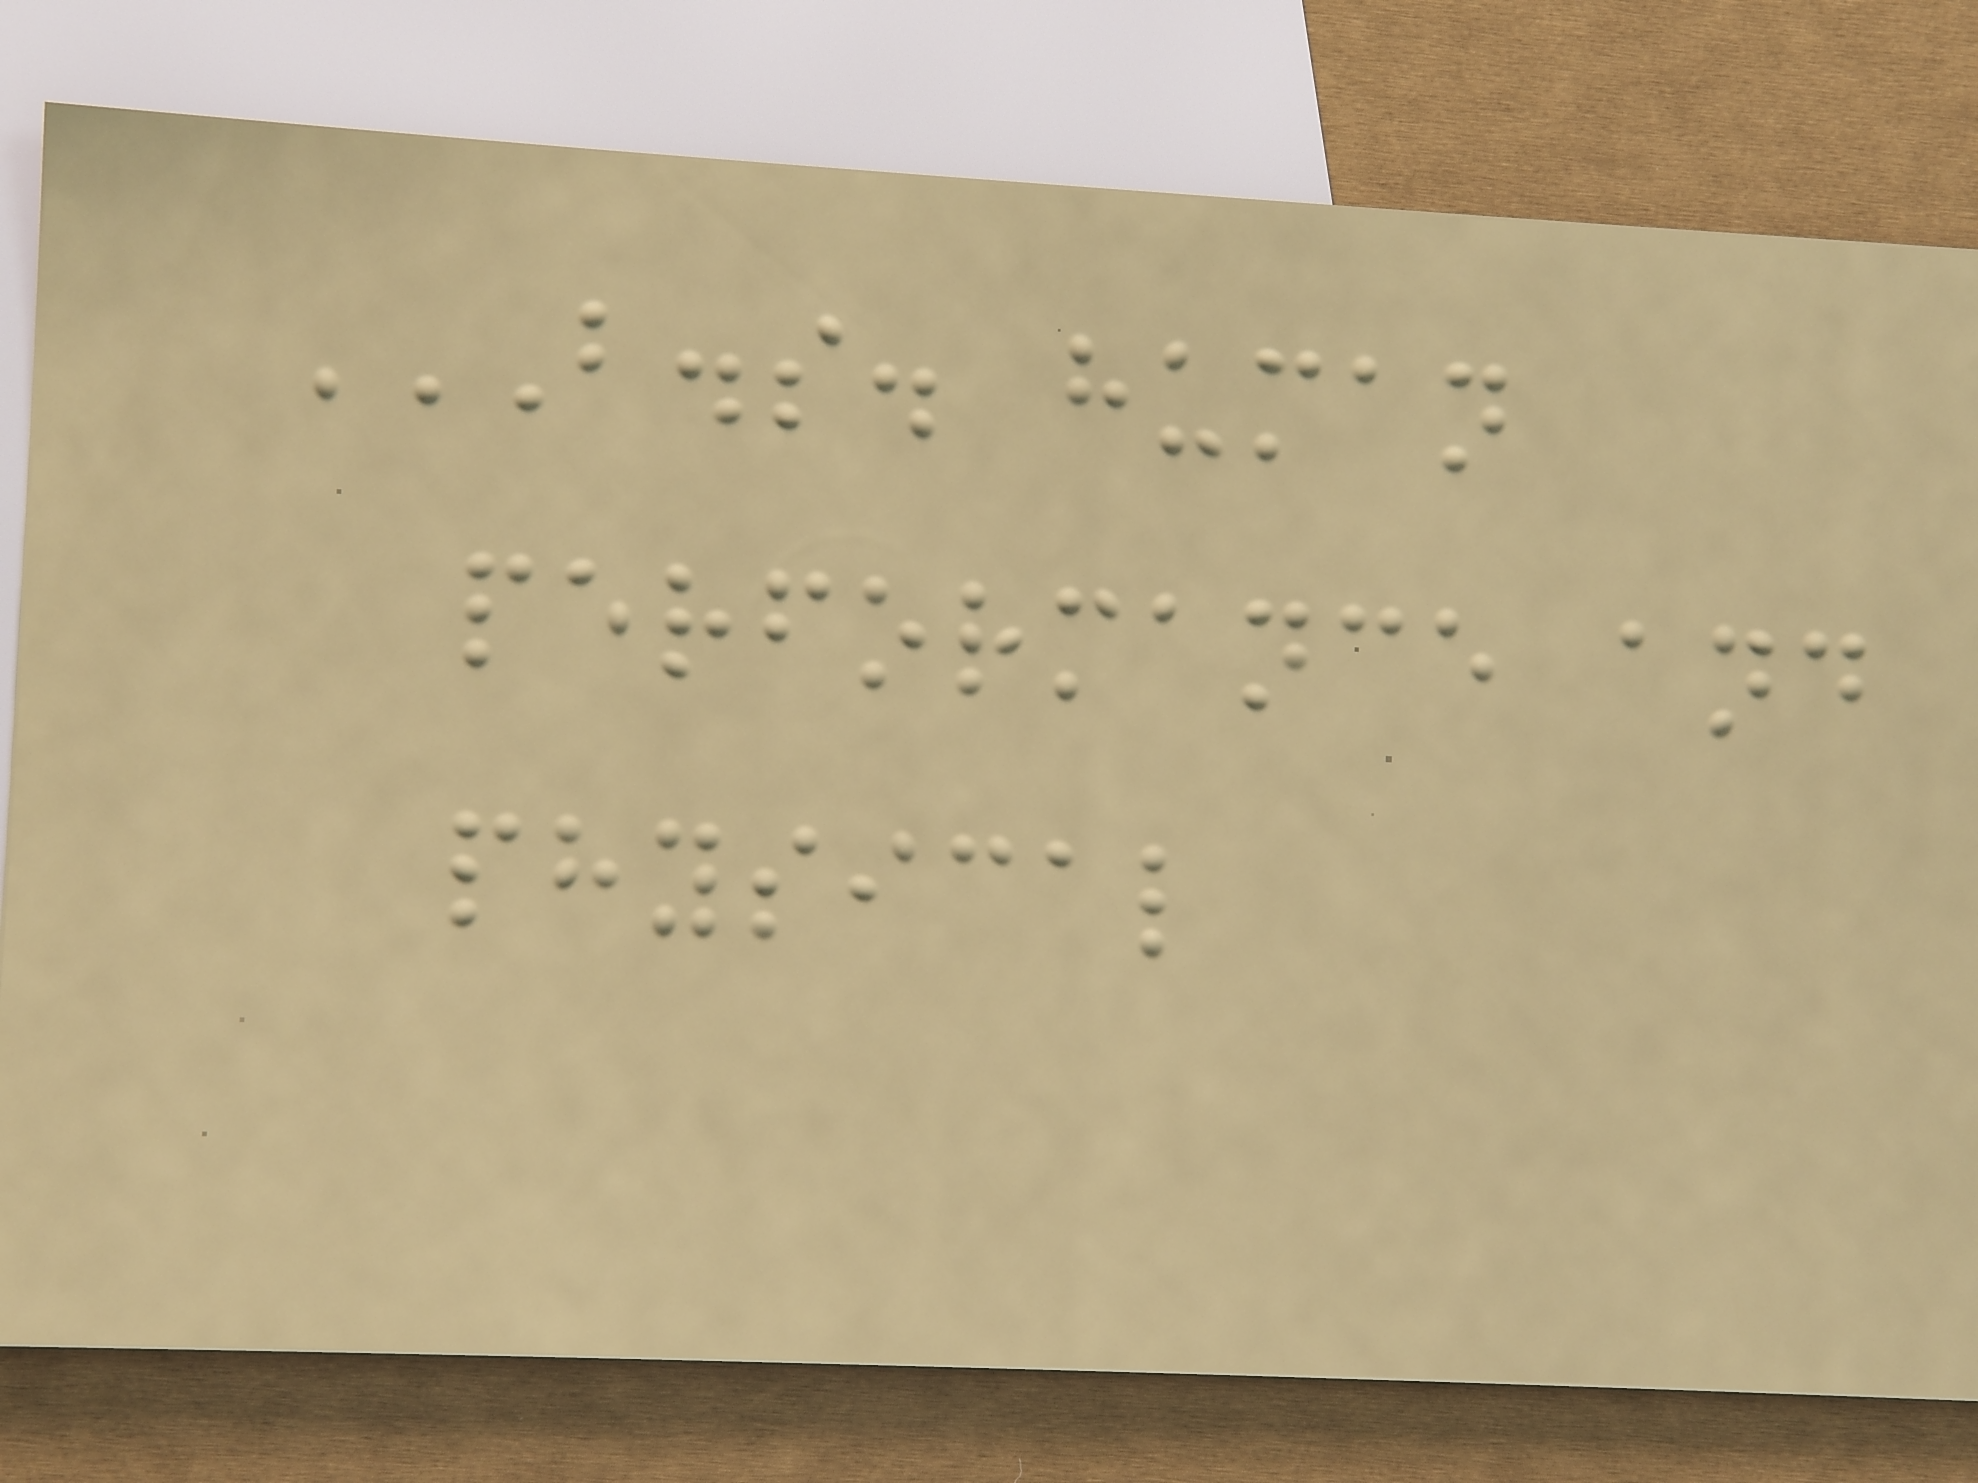B.S. HUMAN
PERFORMANCE AND
PHYSICAL
